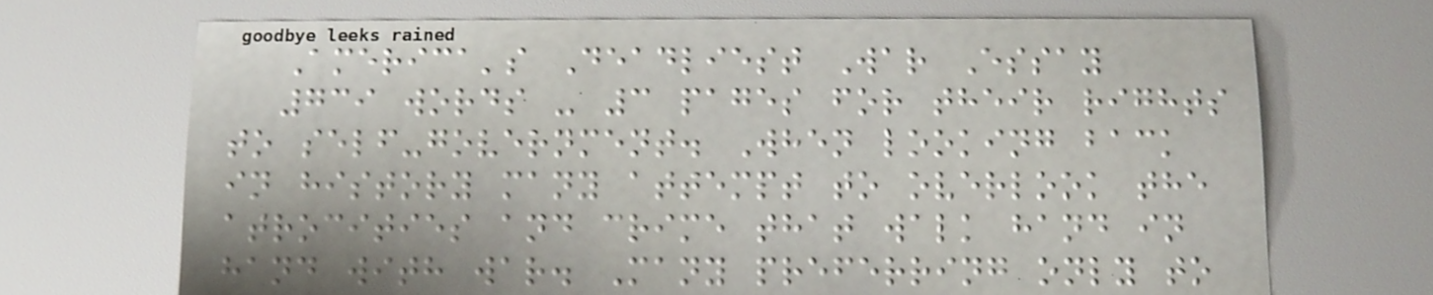America's Deadliest War Essay
739 words - 3 pages for their rights
to self-government. When looking back
in history many attempt to overlook the
atrocities and crime that walk hand in
hand with war. Many preferring only to
